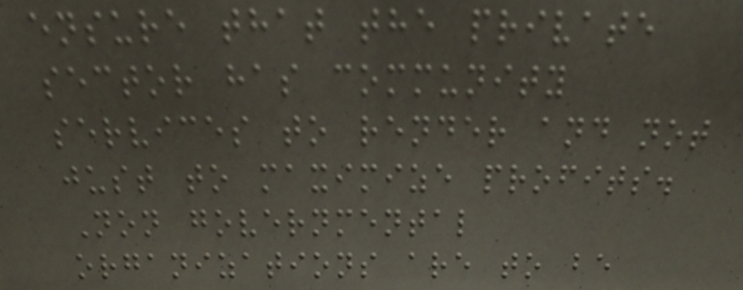ensure that the private
sector has community
services to render and not
just to maximize profits.
Non governmental
organizations are to be
